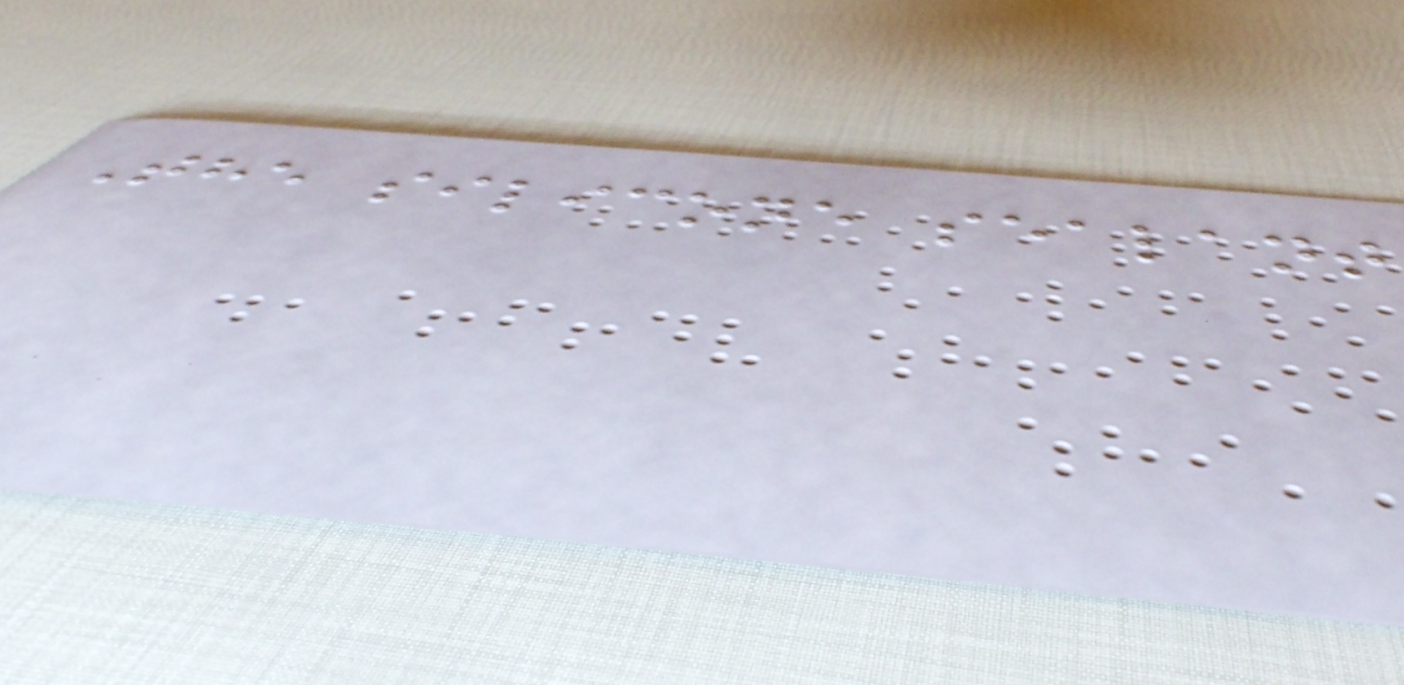The silicone sealant
